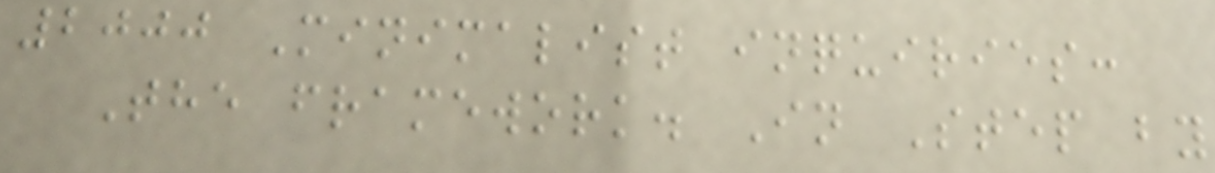2000 Minimalist inquiries:
The framework. In Step by
